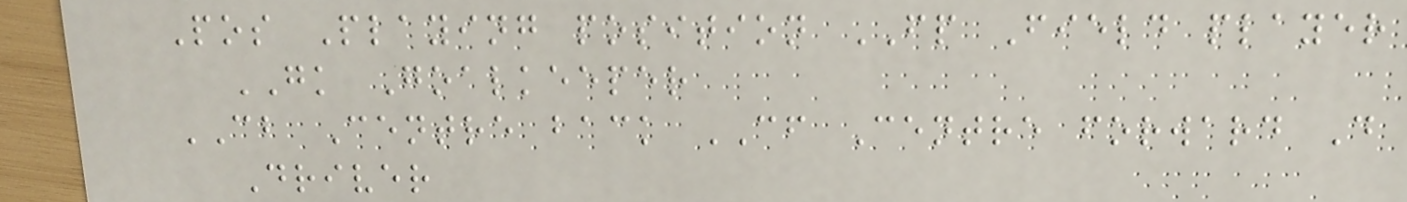Pos Playing position FP Field player
GK Goalkeeper
CB Centre back CF Centre forward D
Driver
